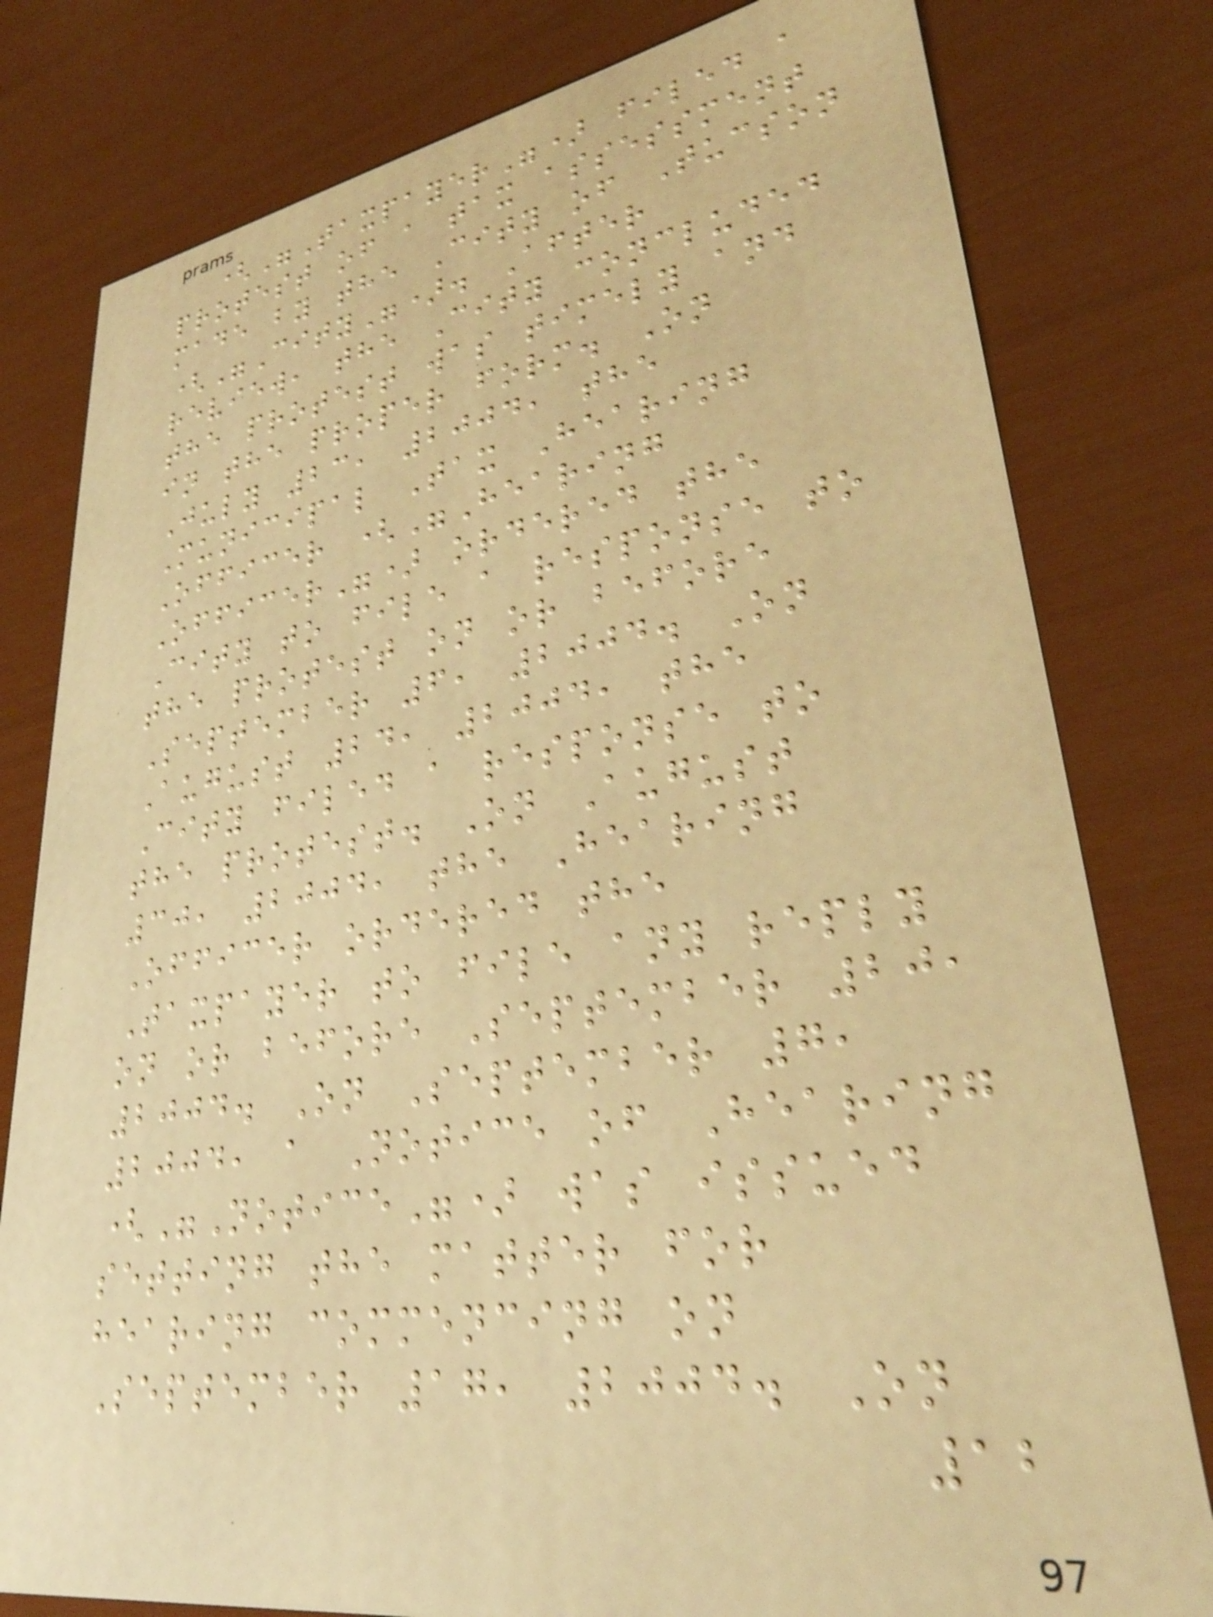("Taxpayer") filed a
protest of a tax assessment
made by the City of Tucson
("City"). After
review, the City concluded
the protest was timely and
in the proper form. On
July 23, 2004, the
Municipal Tax Hearing
Officer ("Hearing
Officer") ordered the
City to file a response to
the protest on or before
September 6, 2004. On
August 24, 2004, the
City filed a response to
the protest. On August
30, 2004, the Hearing
Officer ordered the
Taxpayer to file any reply
on or before September 20,
2004. On September 7,
2004, a Notice of Hearing
("Notice") was issued
setting the matter for
hearing commencing on
September 17, 2004. On
12
